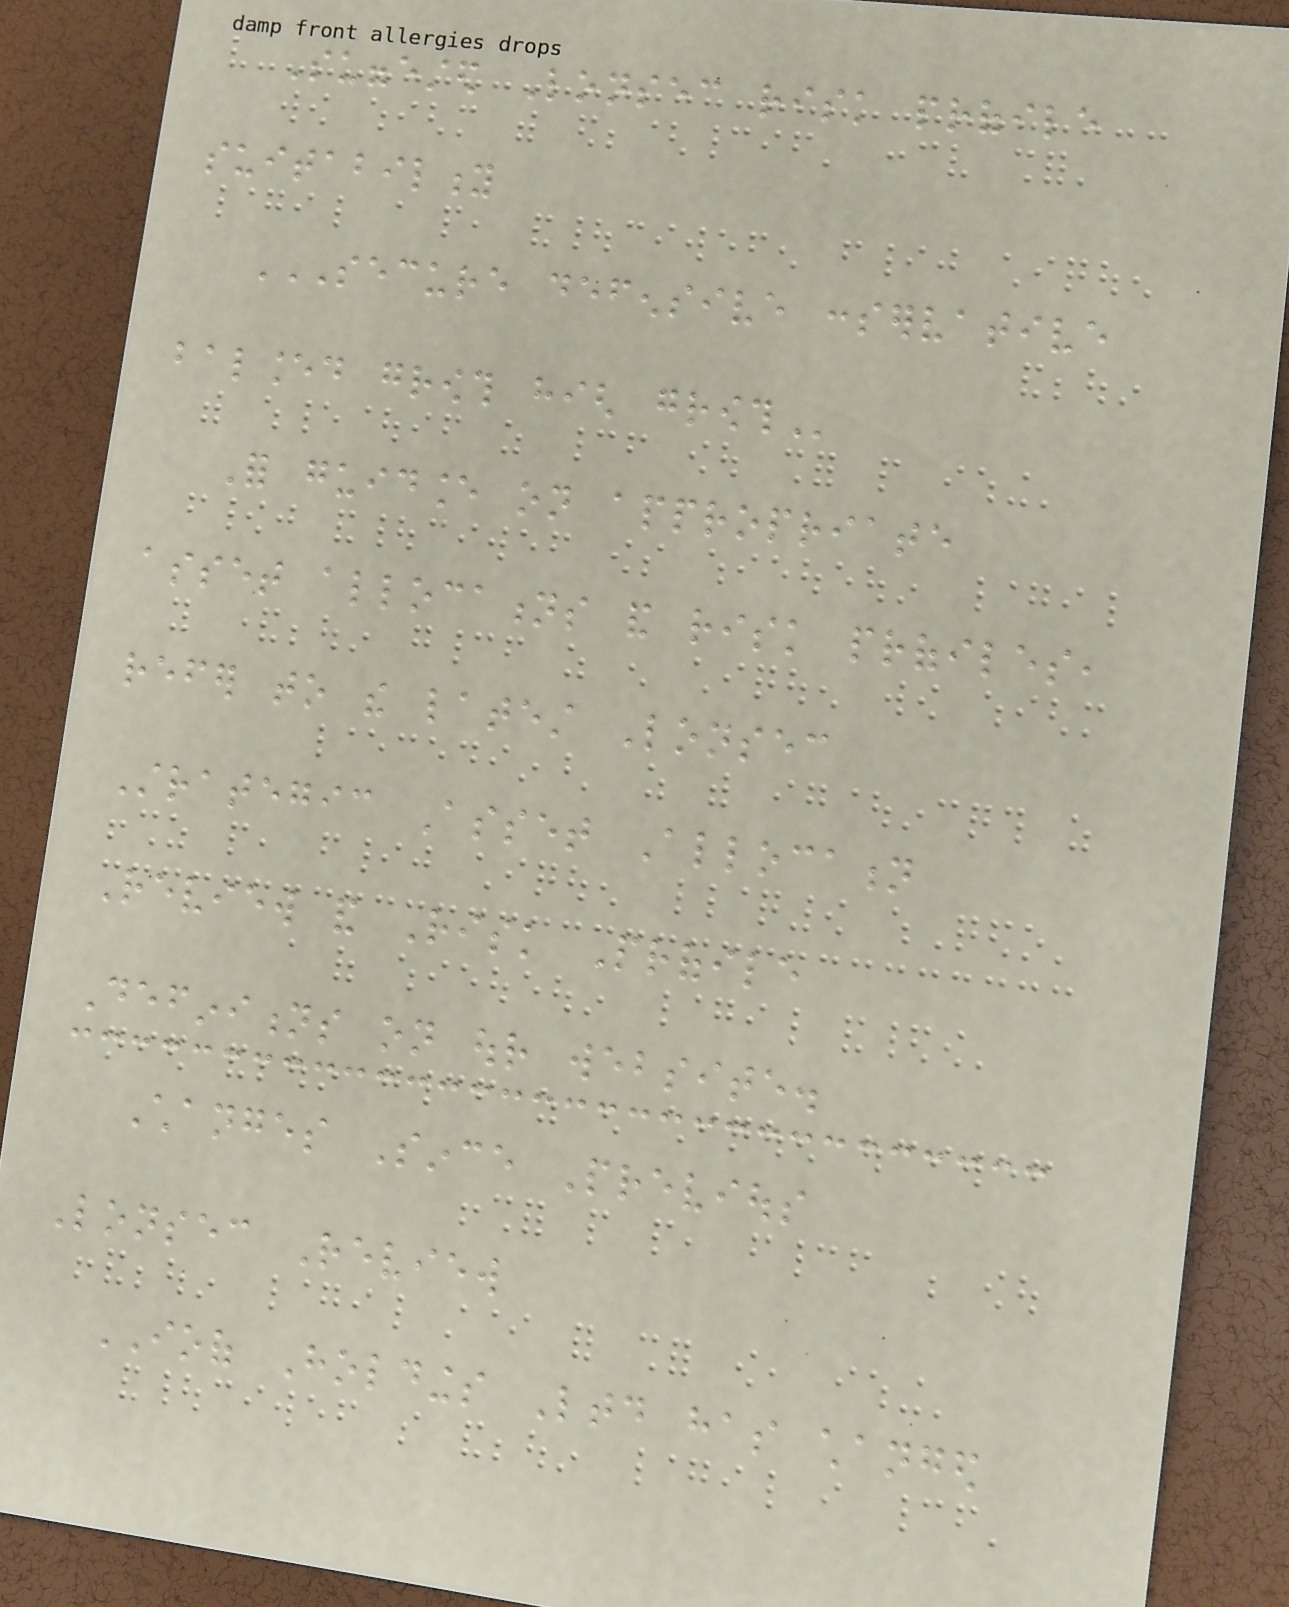Suggested Lonsec risk profile
suitability
SECURE DEFENSIVE CONSERVATIVE
BALANCED GROWTH HIGH GROWTH
For guidance on appropriate
asset allocations and risk profiles,
refer to the latest Lonsec
Strategic Asset Allocation
Review and Risk Profile
Definitions on our website.
Changes Since Previous
Lonsec Review
IOOF Holdings Ltd has changed
